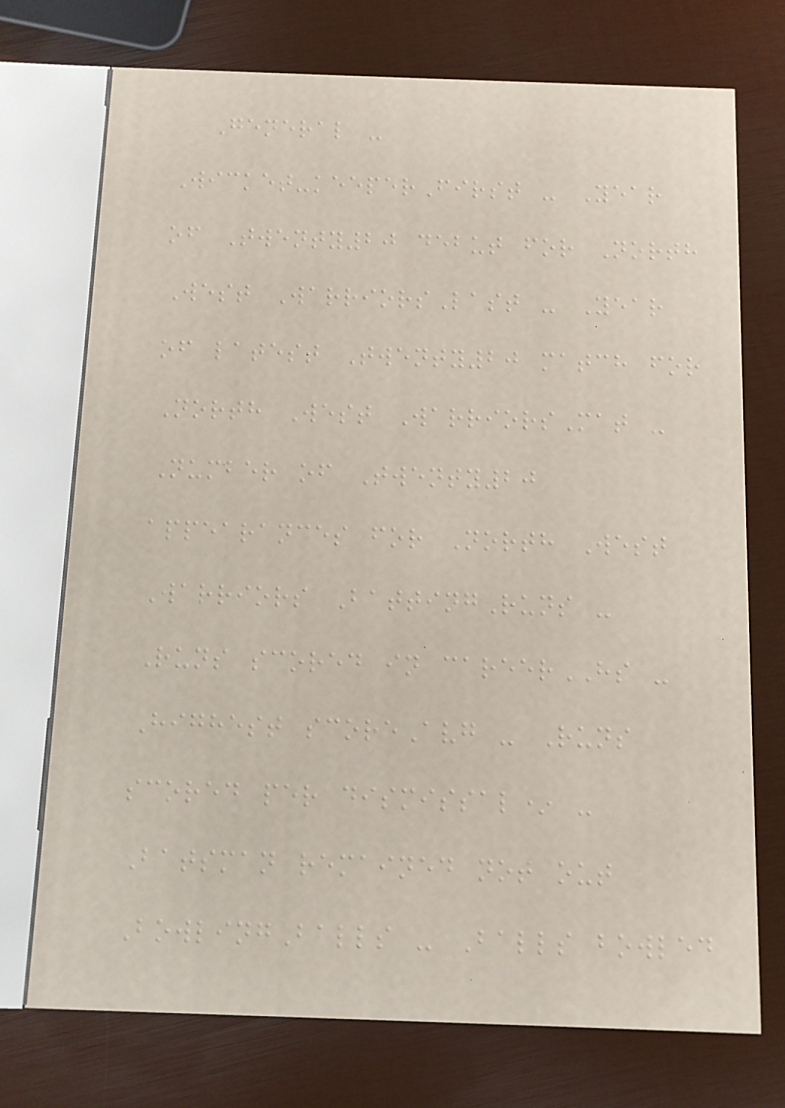General -
Wicket-keeperFirst - Year
of Twenty20 debut for North
West WarriorsLast - Year
of latest Twenty20 match for
North West WarriorsMat -
Number of Twenty20
appearances for North West
Warriors BattingRuns -
Runs scored in careerHS -
Highest scoreAvg - Runs
scored per dismissal* -
Batsman remained not out
BowlingBalls - Balls bowled
